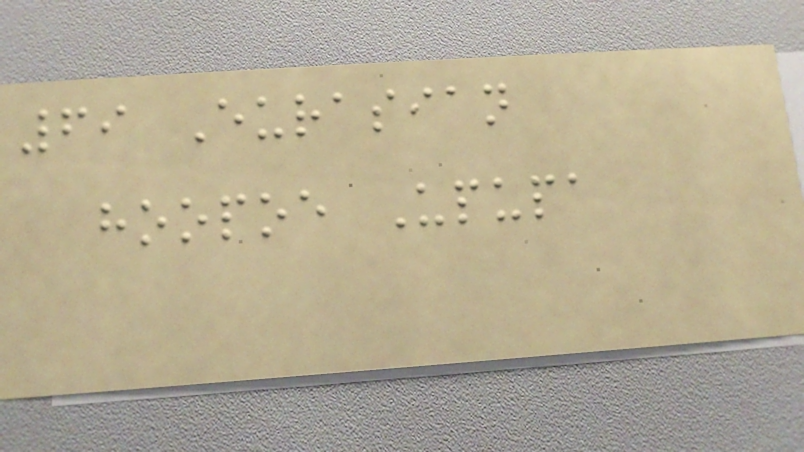69 Eurasian
hoopoe Upupa
